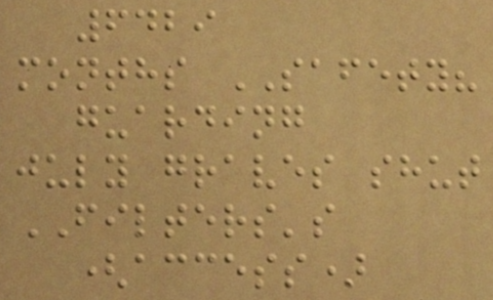6429
months SAFETY?
guarding
july graves shut
FILTERS's
(access)
